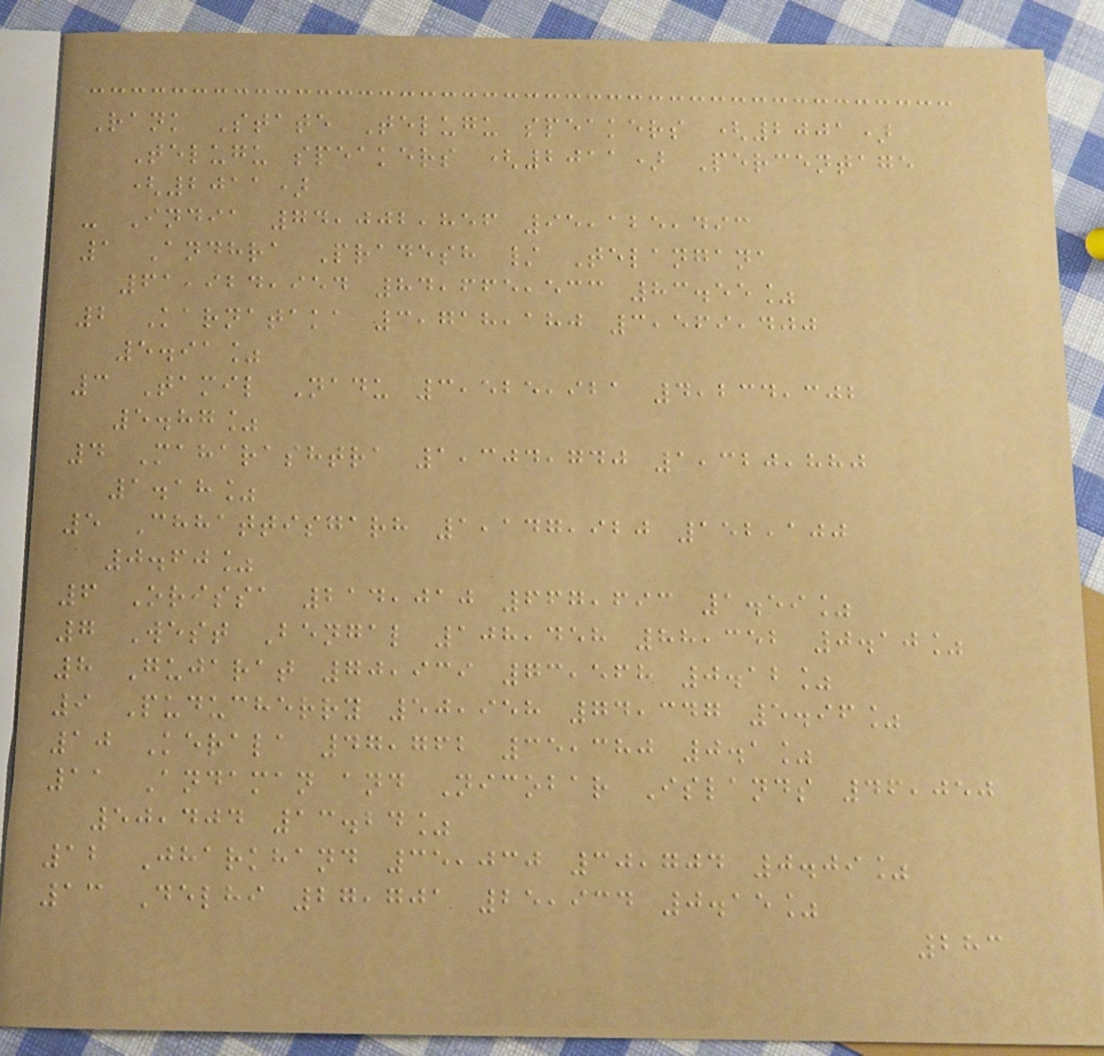Rank State Telugu speakers (2001)
Telugu speakers (2011) Percentage
(2011)
- India 74,002,856 95,125,493
1 Andhra Pradesh / Telangana
61,924,954 84,665,533 83.55%
2 Karnataka 3,718,180 3,569,400
5.91%
3 Tamil Nadu 3,525,921 4,234,302
5.87%
4 Maharashtra 1,304,740 1,320,880
1.18%
5 Chhattisgarh 1,147,920 152,100
0.60%
6 Orissa 214,010 667,693 1.59%
7 West Bengal 108,458 88,352 0.10%
8 Gujarat 70,939 73,568 0.12%
9 Puducherry 50,958 74,347 5.96%
10 Kerala 47,762 35,380 0.1%
11 Andaman and Nicobar Islands 46,050
50,404 13.24%
12 Jharkhand 35,030 30,704 0.09%
13 Delhi 27,701 25,934 0.15%
283
